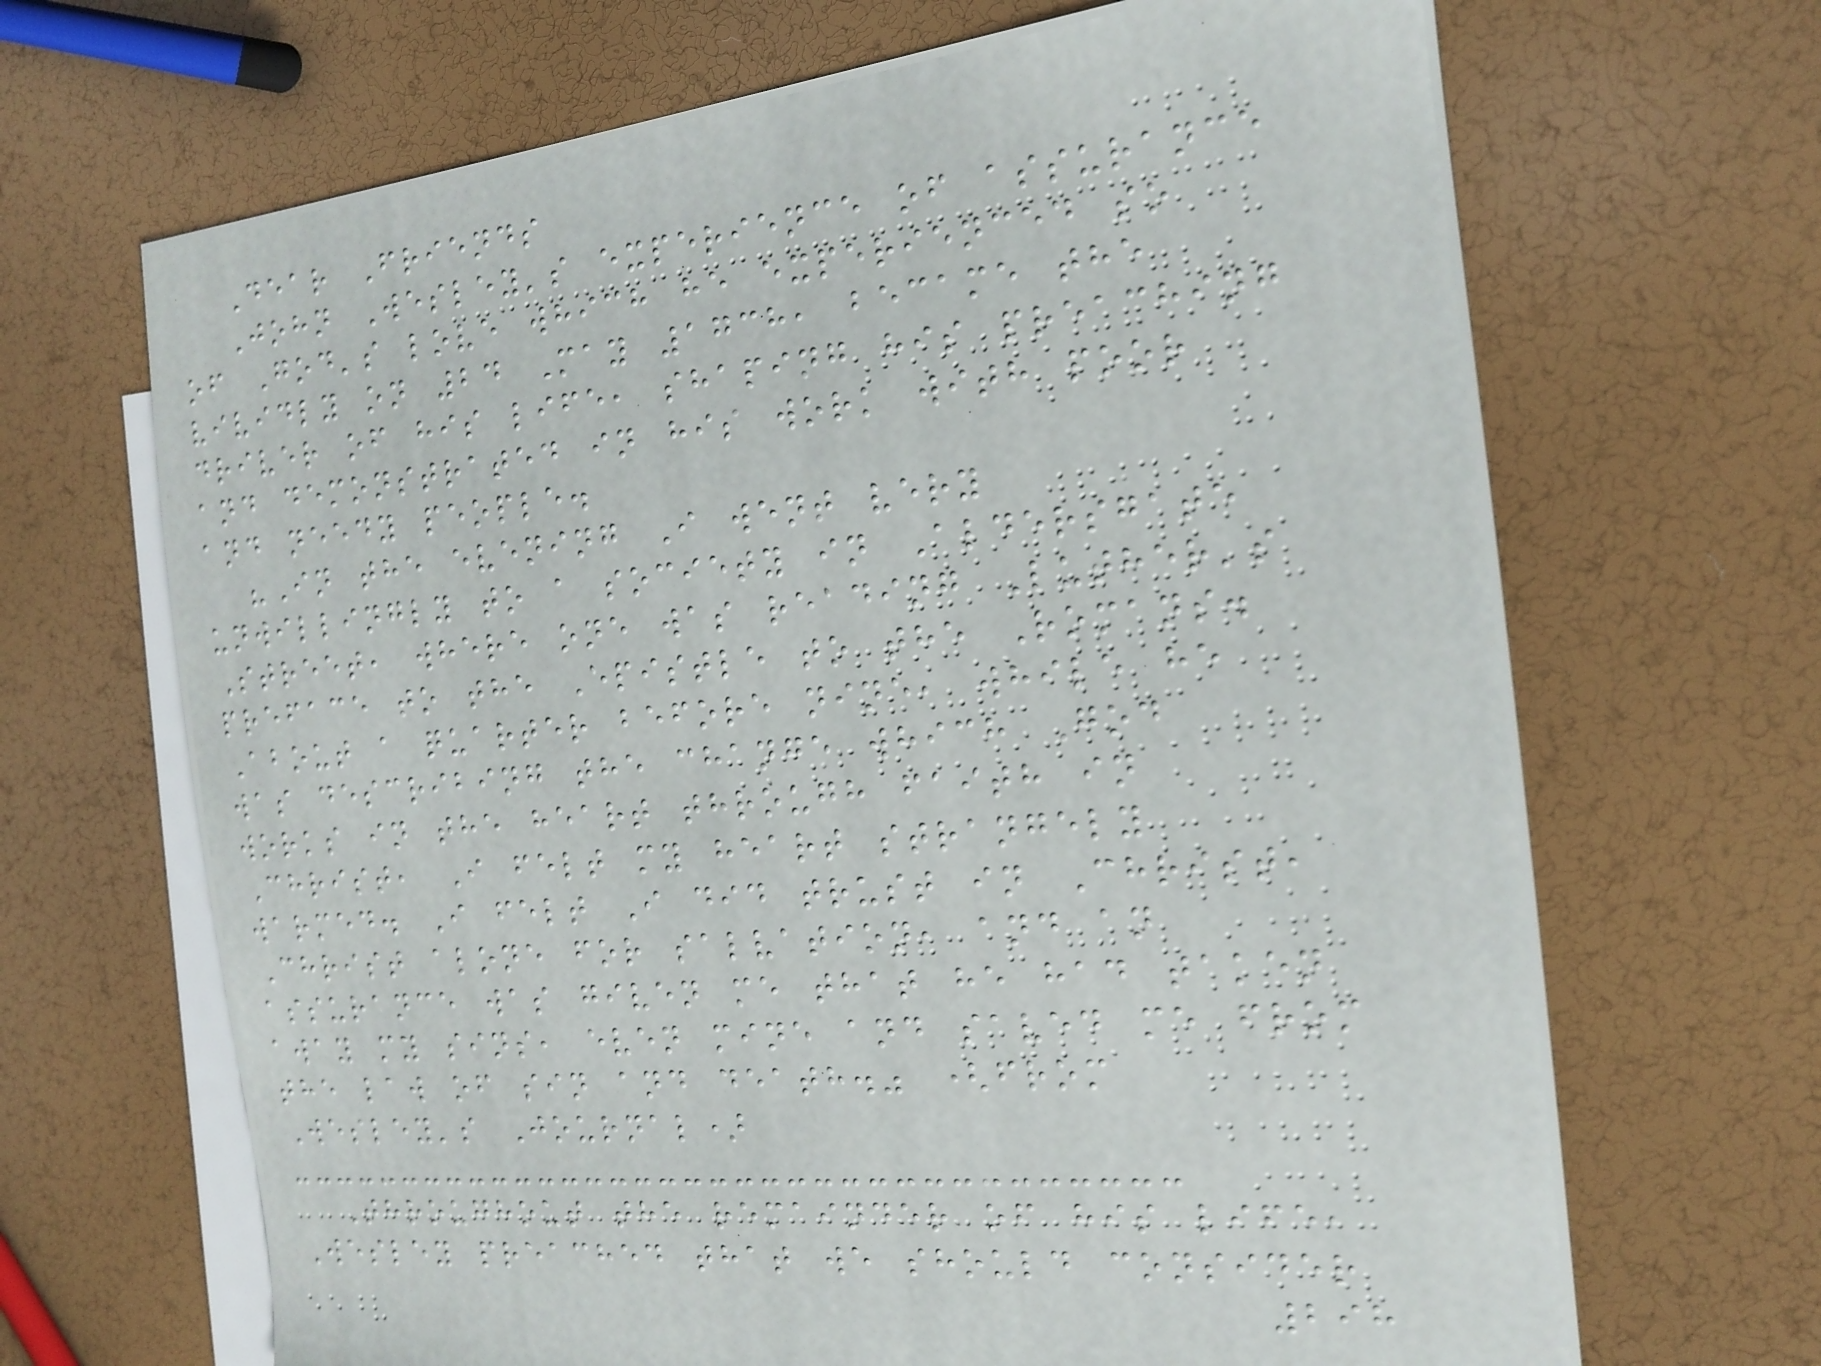Dear Friends
John Wesley's experience of assurance
of God's love which he experienced so
vividly on 24 May 1738, became the
driver of his life, shaping his preaching
and demonstrated in his work with poor
and needy people.
"In the evening I went very
unwillingly to a society in Aldersgate
Street, where one was reading Luther's
preface to the Epistle to the Romans.
About a quarter before nine, while he
was describing the change which God
works in the heart through faith in
Christ, I felt my heart strangely
warmed. I felt I did trust in Christ,
Christ alone for salvation, and an
assurance was given me that he had taken
away my sins, even mine and saved me from
the law of sin and death." (from
Wesley's Journal)
Throughout the remainder of his life,
Wesley preached that we should consider
298
